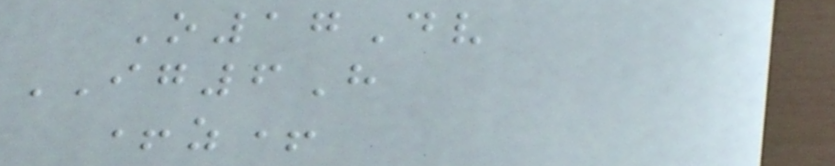O17Dv
IG6H
+z+
